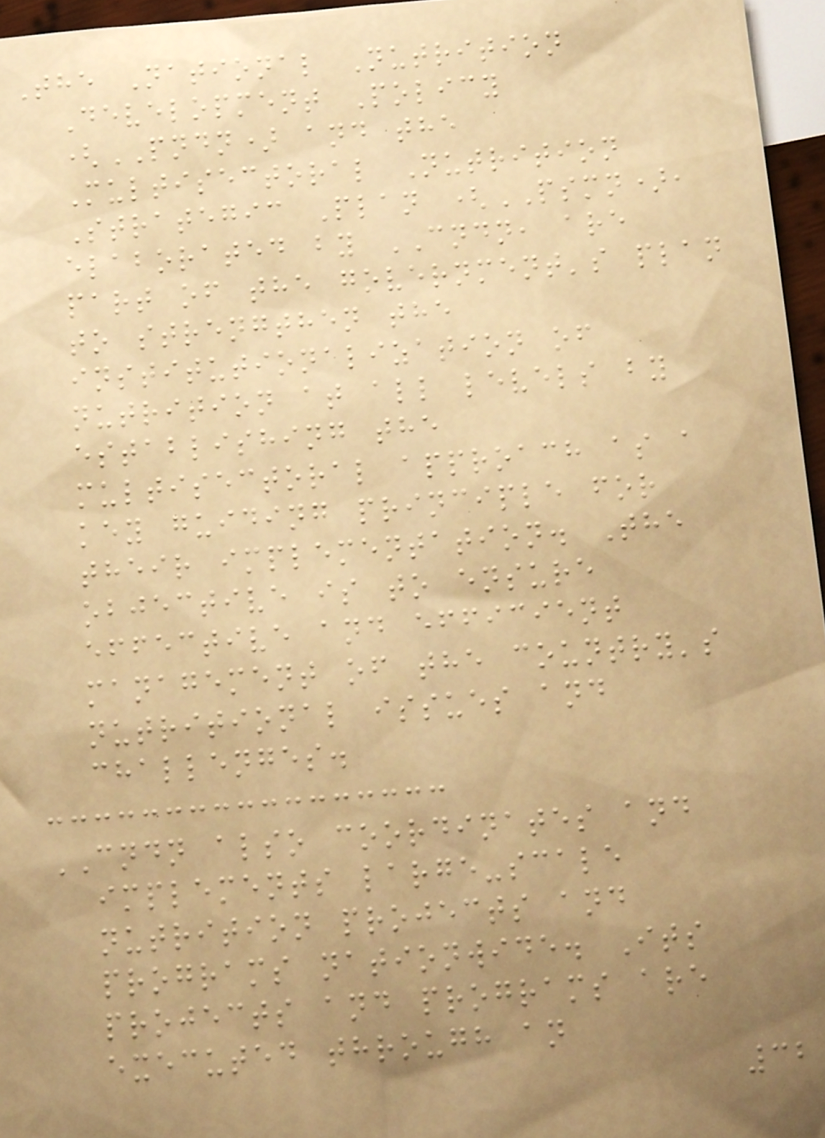The National Nutrition
Development Policy
(PNDN) and the
Multisectoral Nutrition
Strategic Plan (PSMN),
elaborated by CNDN, are
part of the government's plan
to strengthen the
institutionalization of
nutrition at all levels by
establishing the
multisectoral approach as a
key guiding principle for
their implementation. The
objective is to ensure
effective and efficient
management of the country's
nutritional issues and
challenges.
CNDN also coordinates and
implements large-scale
nutrition projects and
programs nationwide. Its
projects and programs are
executed through an
32
